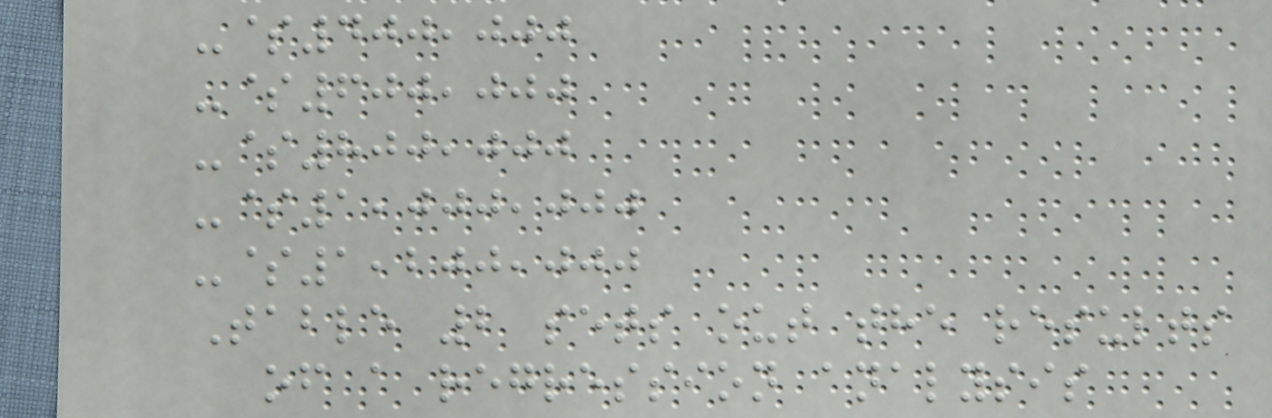-$400,000
-$600,000
-$800,000
-$1,000,000
-$1,200,000
Table 2 sets out the results
of a regression analysis
